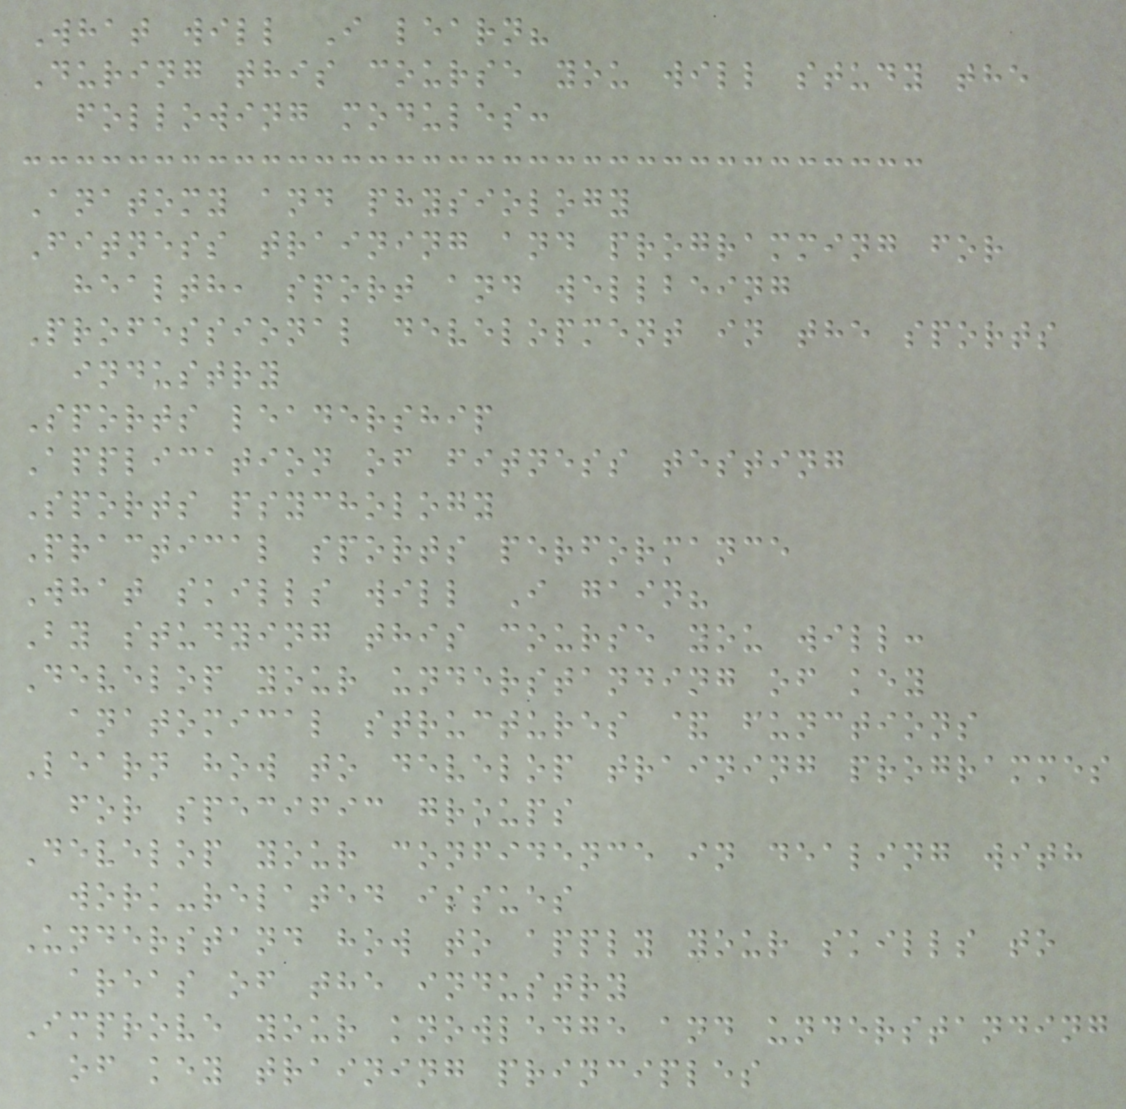What will I learn?
During this course you will study the
following modules:
Anatomy and physiology
Fitness training and programming for
health, sport and wellbeing
Professional development in the sports
industry
Sports leadership
Application of fitness testing
Sports psychology
Practical sports performance
What skills will I gain?
By studying this course you will:
Develop your understanding of key
anatomical structures & functions
Learn how to develop training programmes
for specific groups
Develop your confidence in dealing with
work-related issues
Understand how to apply your skills to
areas of the industry
Improve your knowledge and understanding
of key training principles
